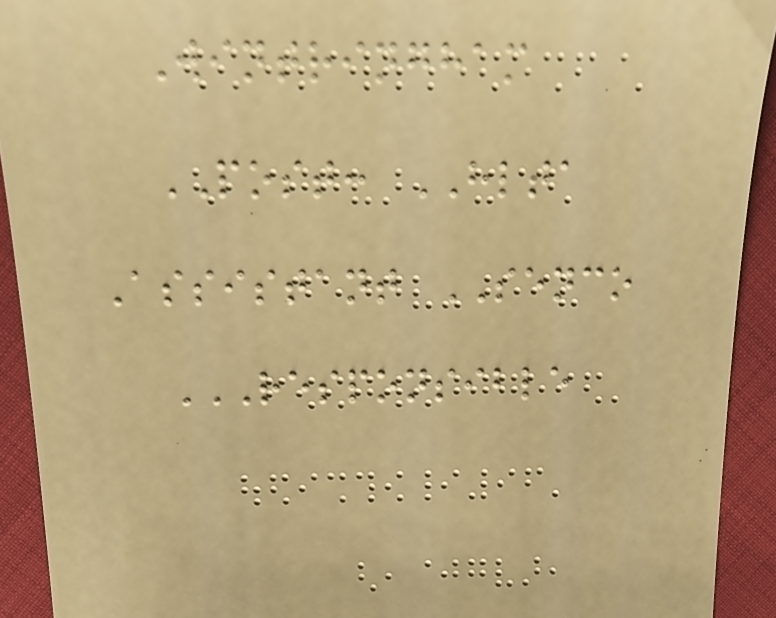Wintringham
POST: HLTA
Assistant SENCO
RESPONSIBLE
